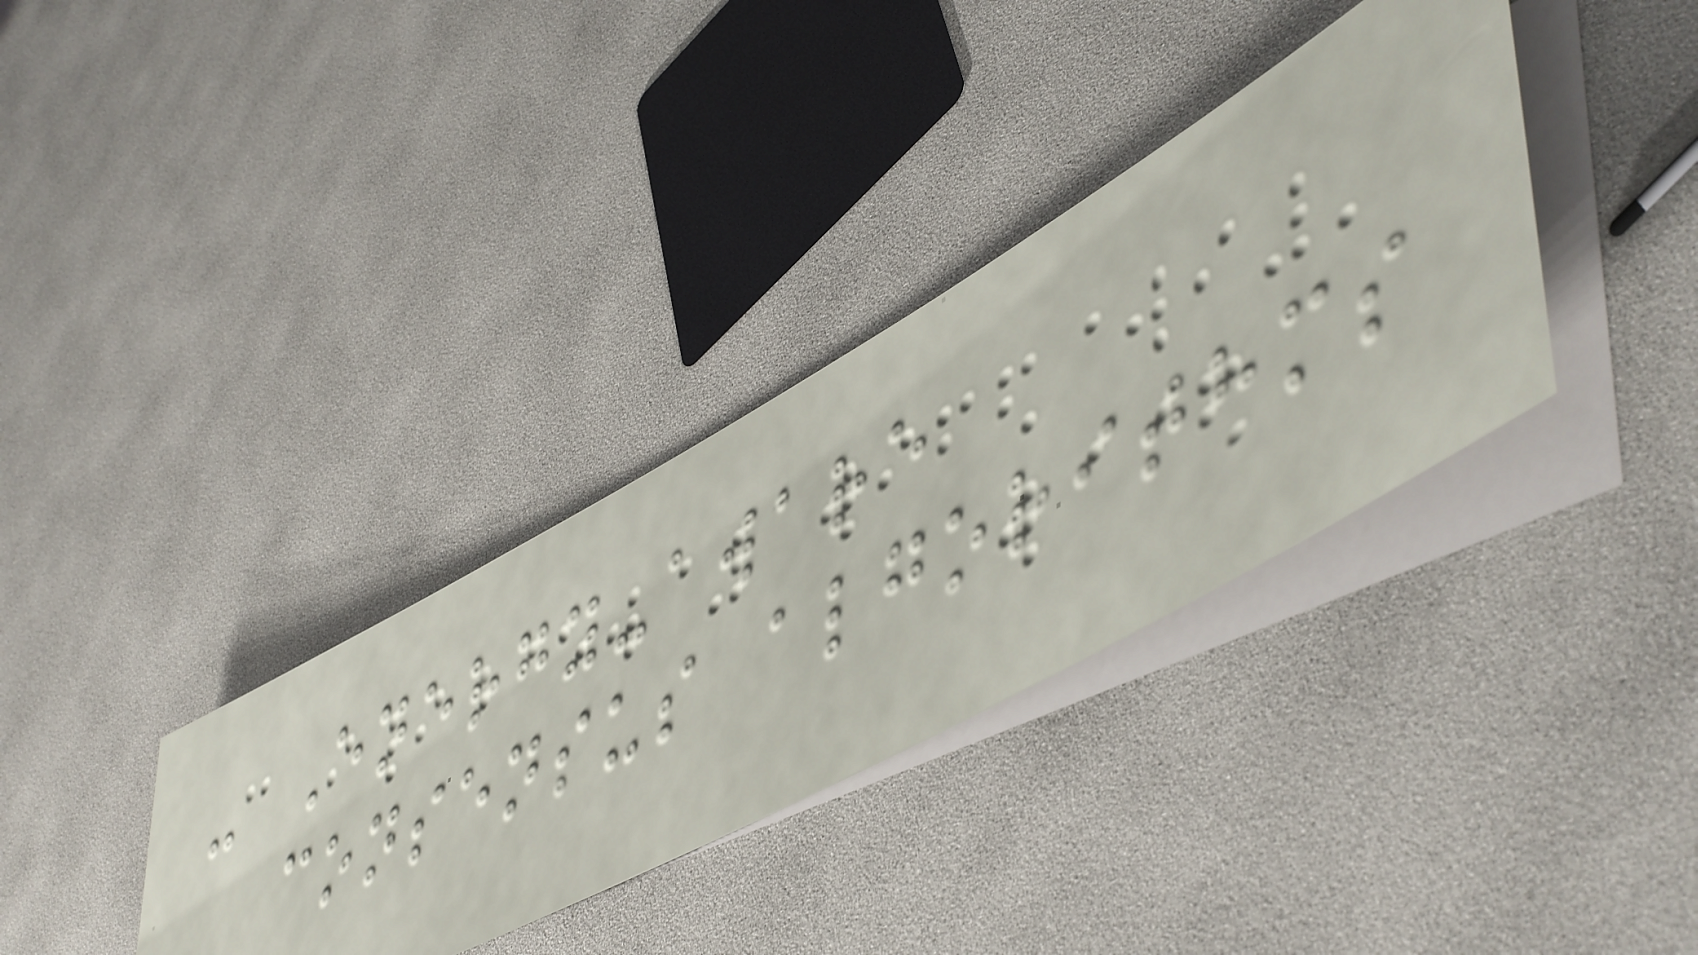- Energy-aware
consensus algorithms
